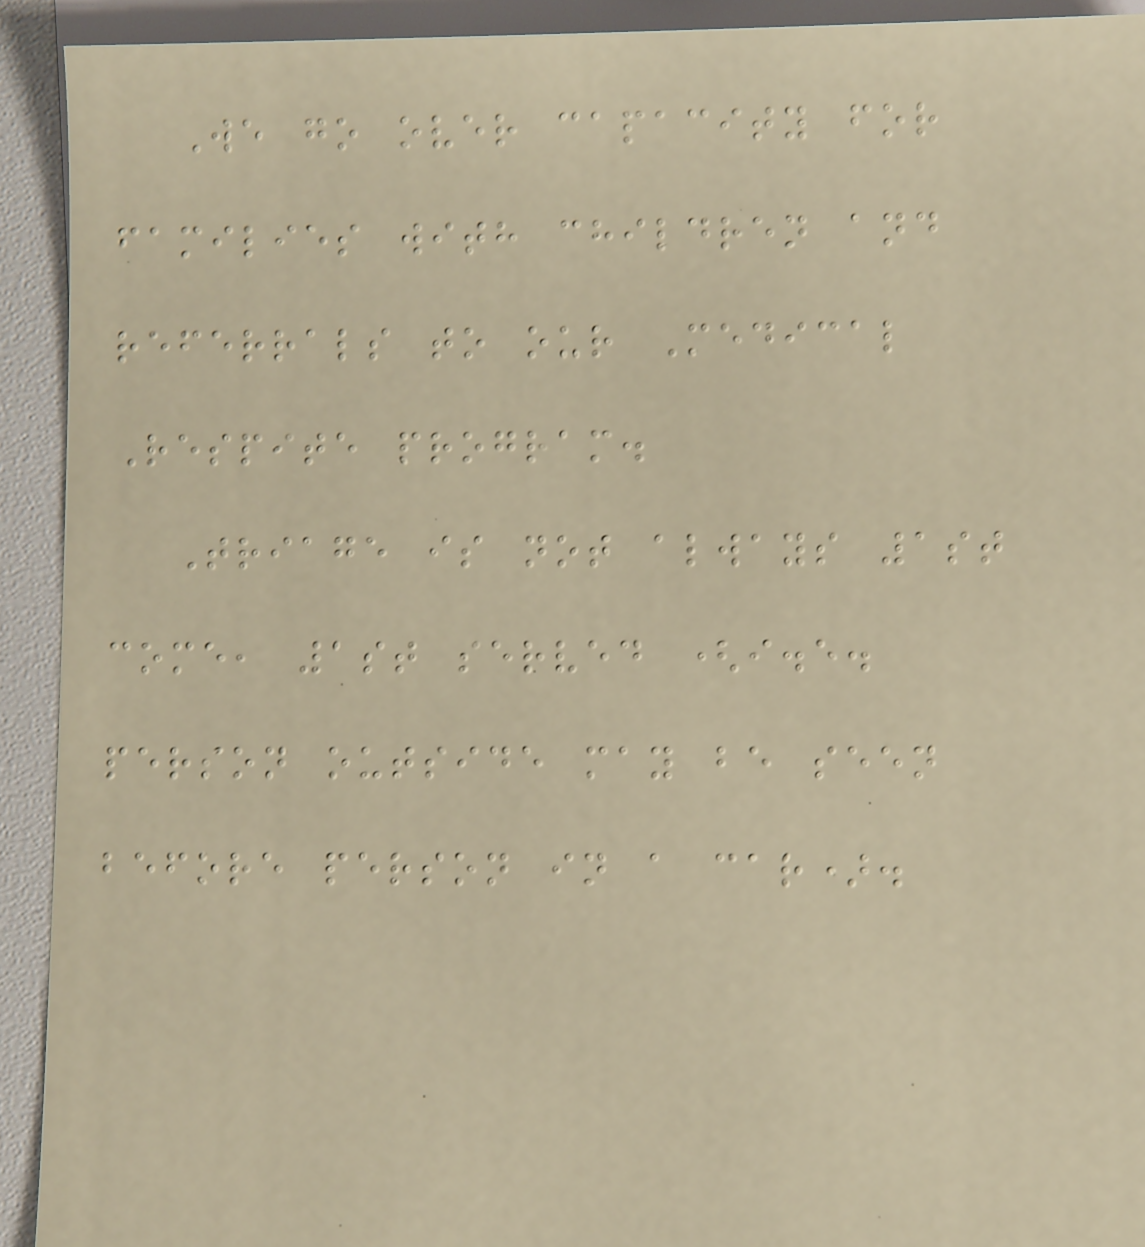We go over capacity for
families with children and
referrals to our Medical
Respite program.
Triage is not always 1st
come, 1st served (i.e.
person outside may be seen
before person in a car).
